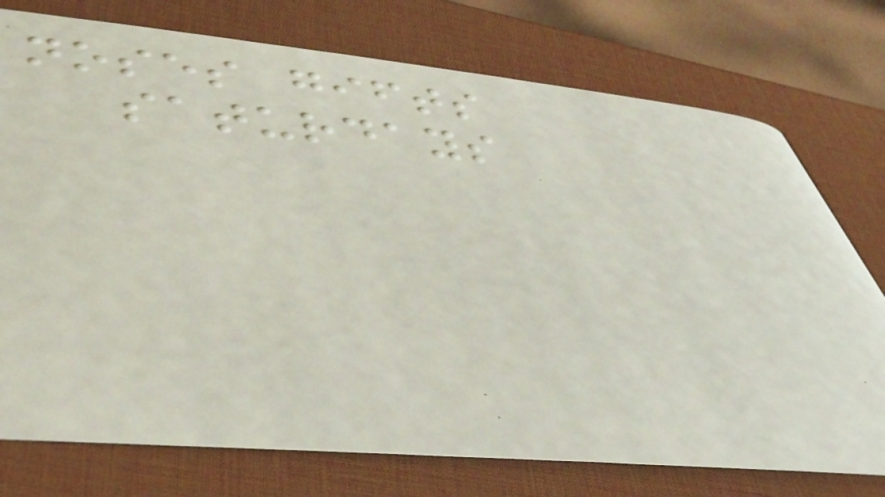noses gifts
saturdays
